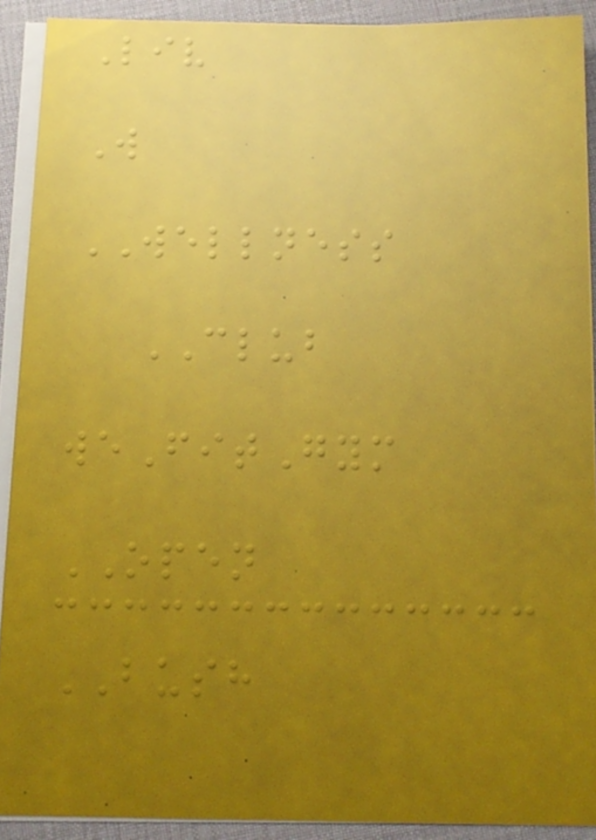Liv
W
WELLNESS
CLUB
weFitGym
OPEN
BUSH
